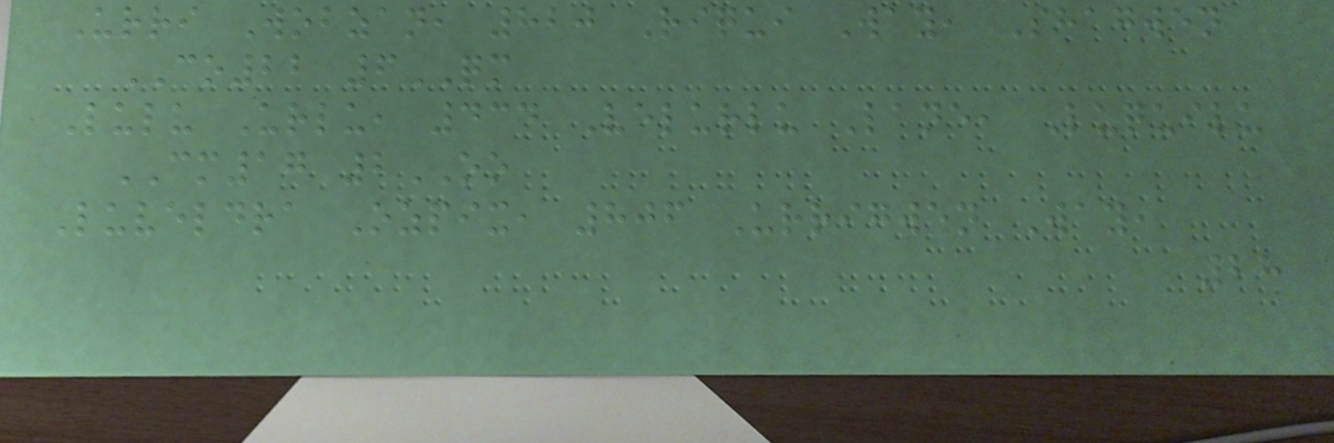Urri Wobzan, 820 Riqui Way, Shagwen
CO22 6QM
Lulu Urlu, 434 Velurlu Lane, Luquilu
CM17 2OO
Luveldra Ozpix, 806 Urrigwen Way,
28
